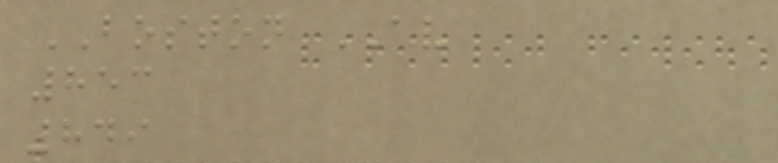BOSTON AV
853
849
